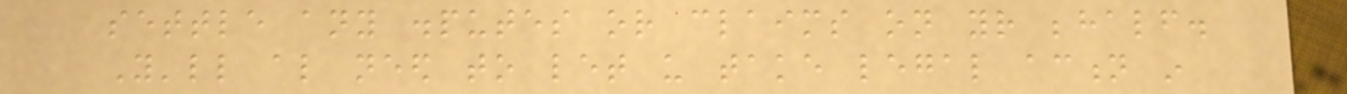settle any disputes or claims on your behalf.
You'll also need to let us take legal action in
